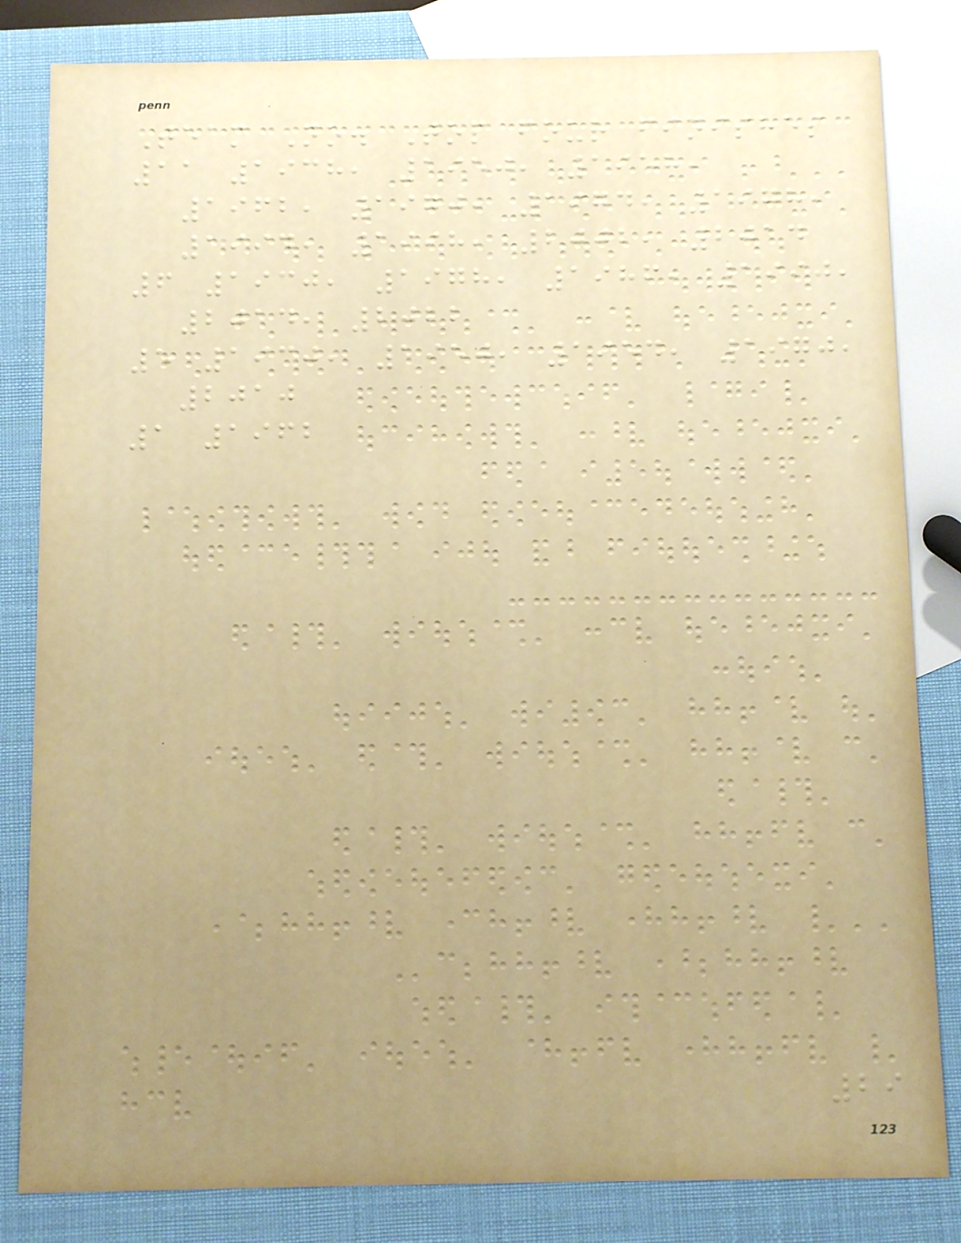Team No. Top four finishes
11 1938, 1950, 1958,
1962, 1970, 1974, 1978,
1994, 1998, 2002, 2014
6 1930, 1978, 1986, 1990,
2014, 2022
5 1930, 1950, 1954, 1970,
2010
1 1962
29
